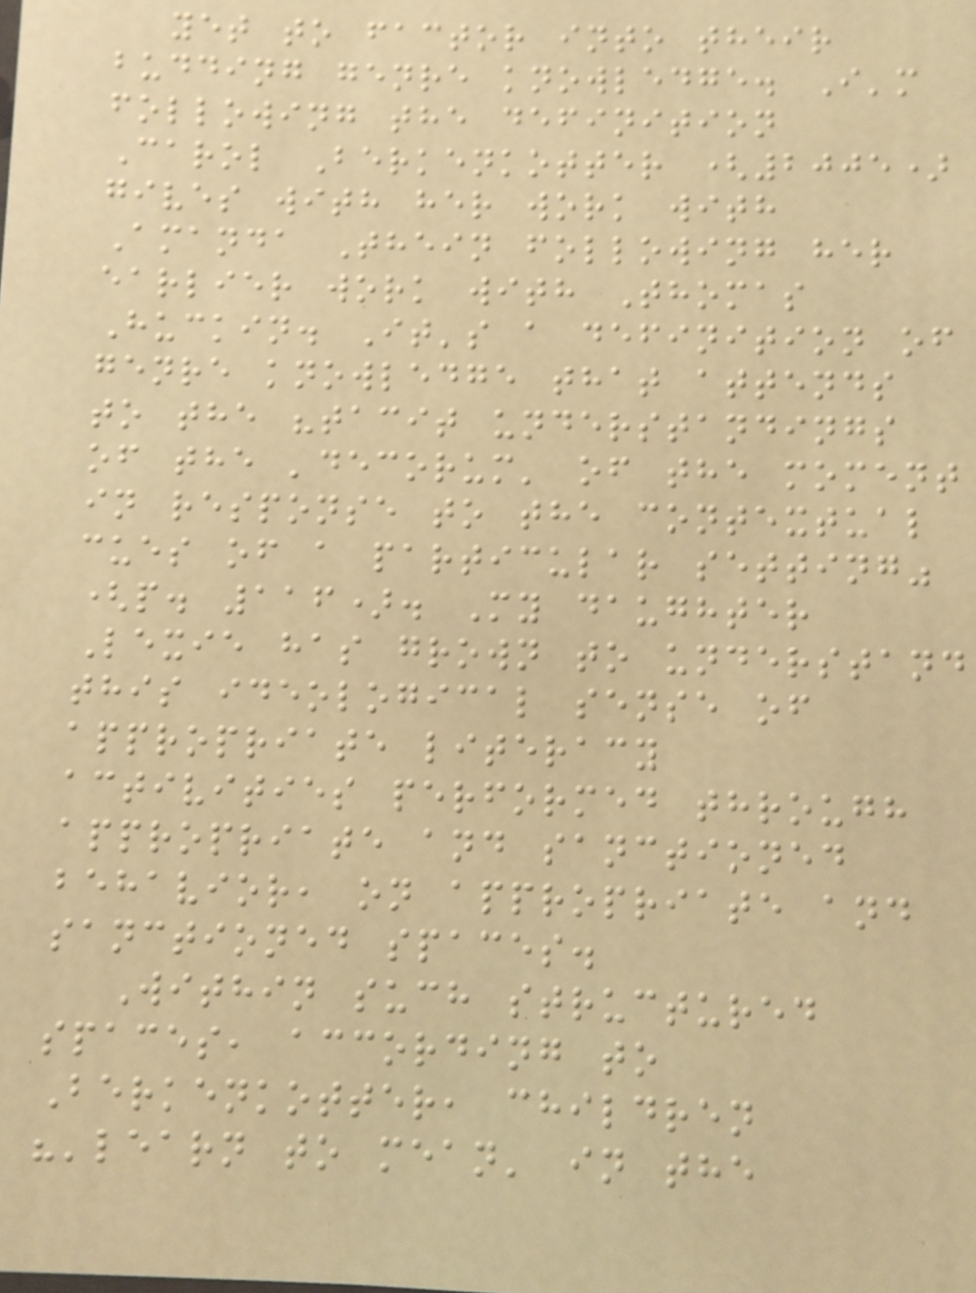yet to factor into their
budding genre knowledge. I'm
following the definition
Carol Berkenkotter (2005)
gives with her work with
Amanda Thein following her
earlier work with Thomas
Huckin. It's a definition of
genre knowledge that attends
to the "tacit understandings
of the 'decorum' of the moment
in response to the contextual
cues of a particular setting"
(p. 116). My daughter
Lexie has grown to understand
this ideological sense of
appropriate literacy
activities performed through
appropriate and sanctioned
behavior, on appropriate and
sanctioned spaces.
Within such structured
spaces, according to
Berkenkotter, children
"'learn to mean' in the
